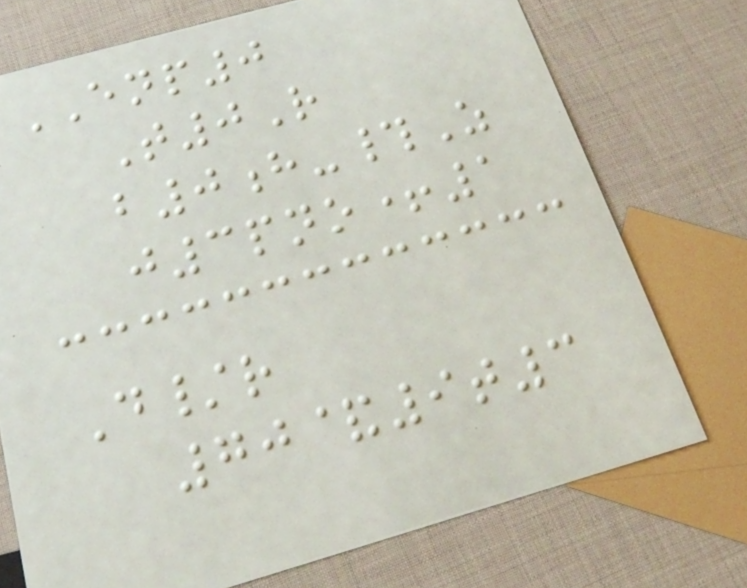ENP0
T0R
b0h-#Z
j3pno+1
D/r
70&9t3
